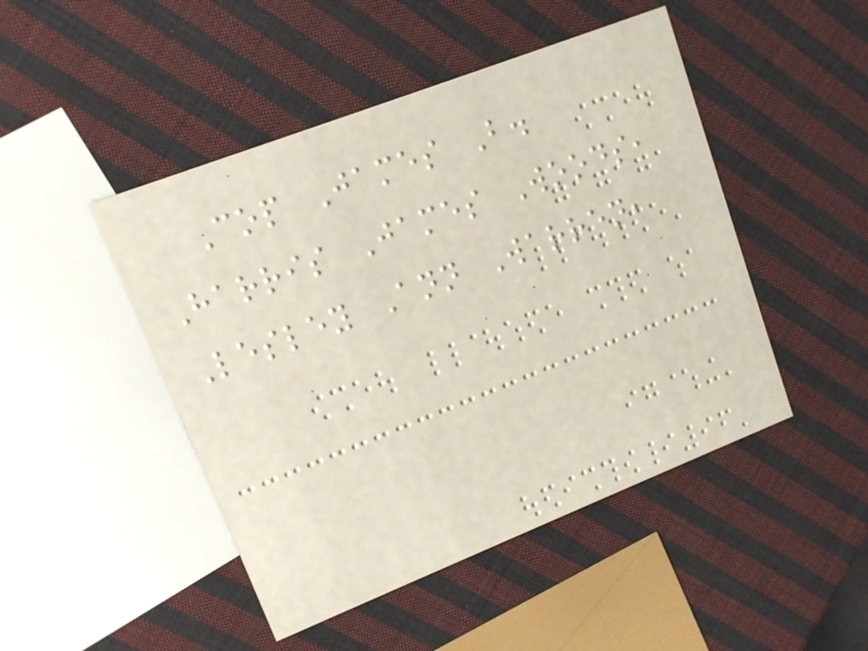Cop James B.
Harris James Woods,
Lesley Ann Warren,
